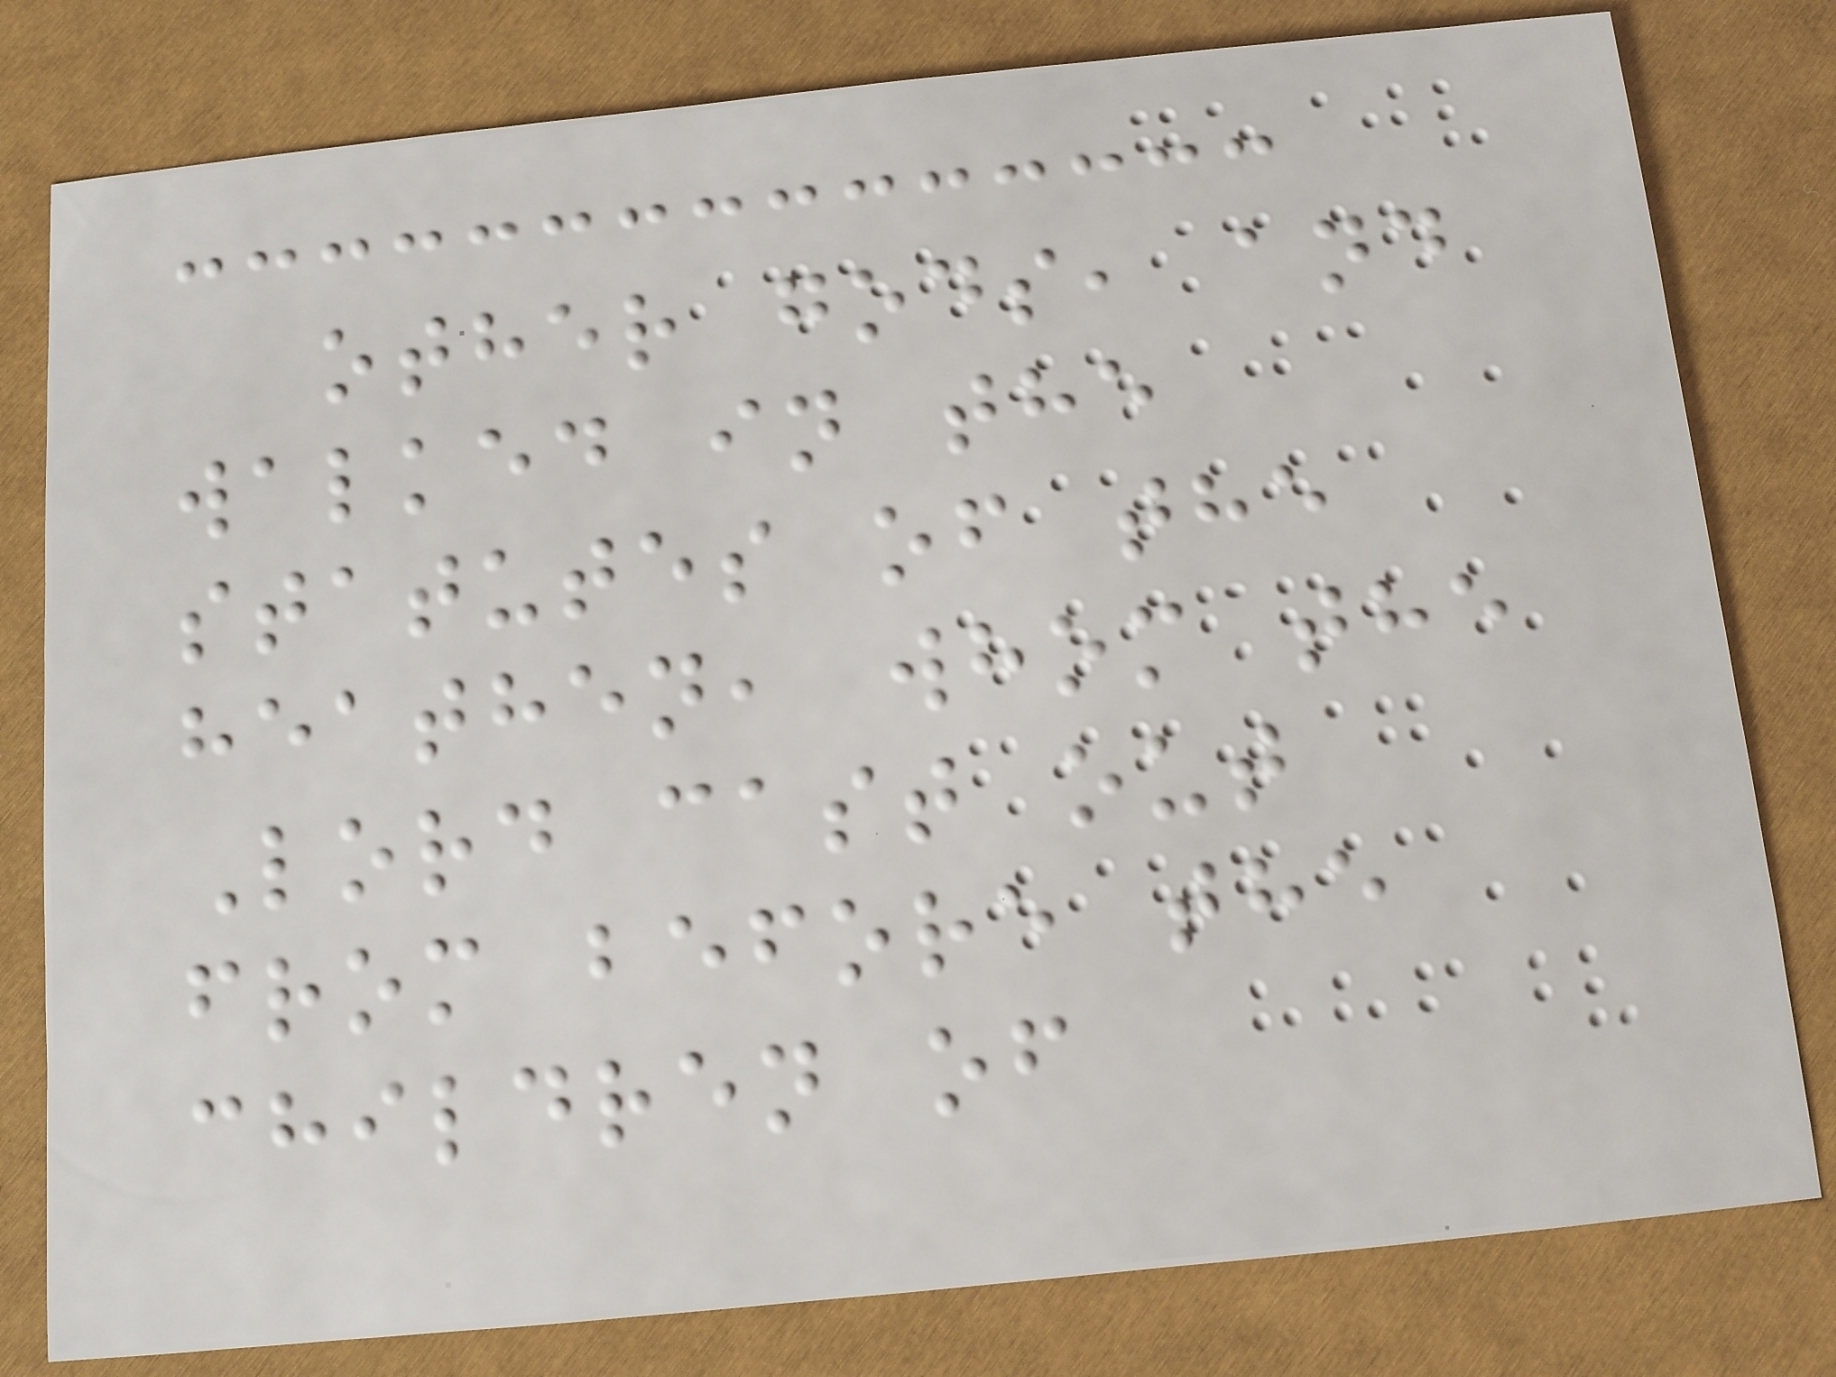other gods, and
walked in the
statutes of the
heathen, whom the
Lord cast out
from before the
children of
